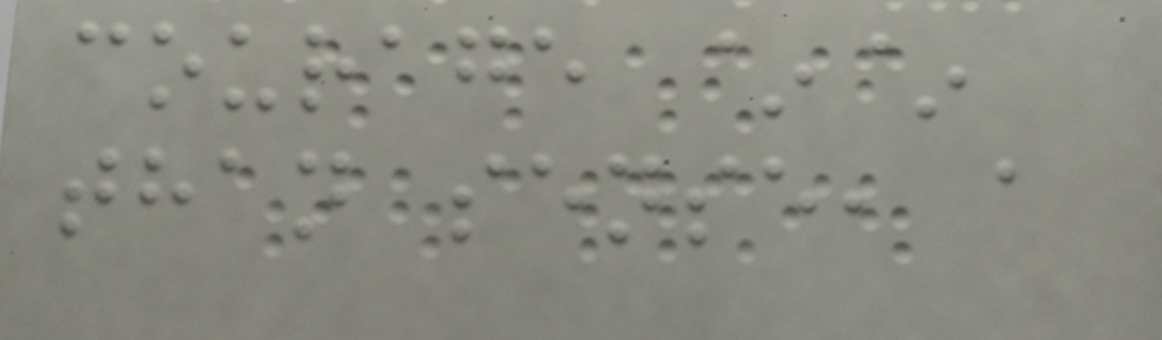courage ~~
than sense, a
